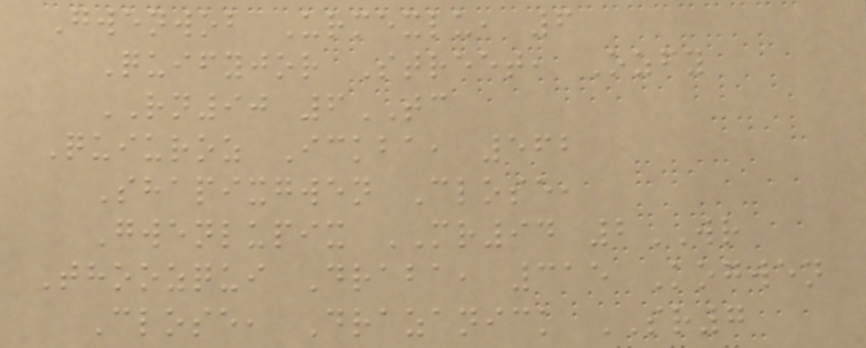Gwenwob Urmexlu, 6
Quifyjor Street, Ozfy
RN90 6TC
Quiuroz Ickba, 562
Shapixgwen Close,
Gwenlupix MR94 2WR
Thoozqui Draba, 315 Kogwen
Close, Drazanick SR7
